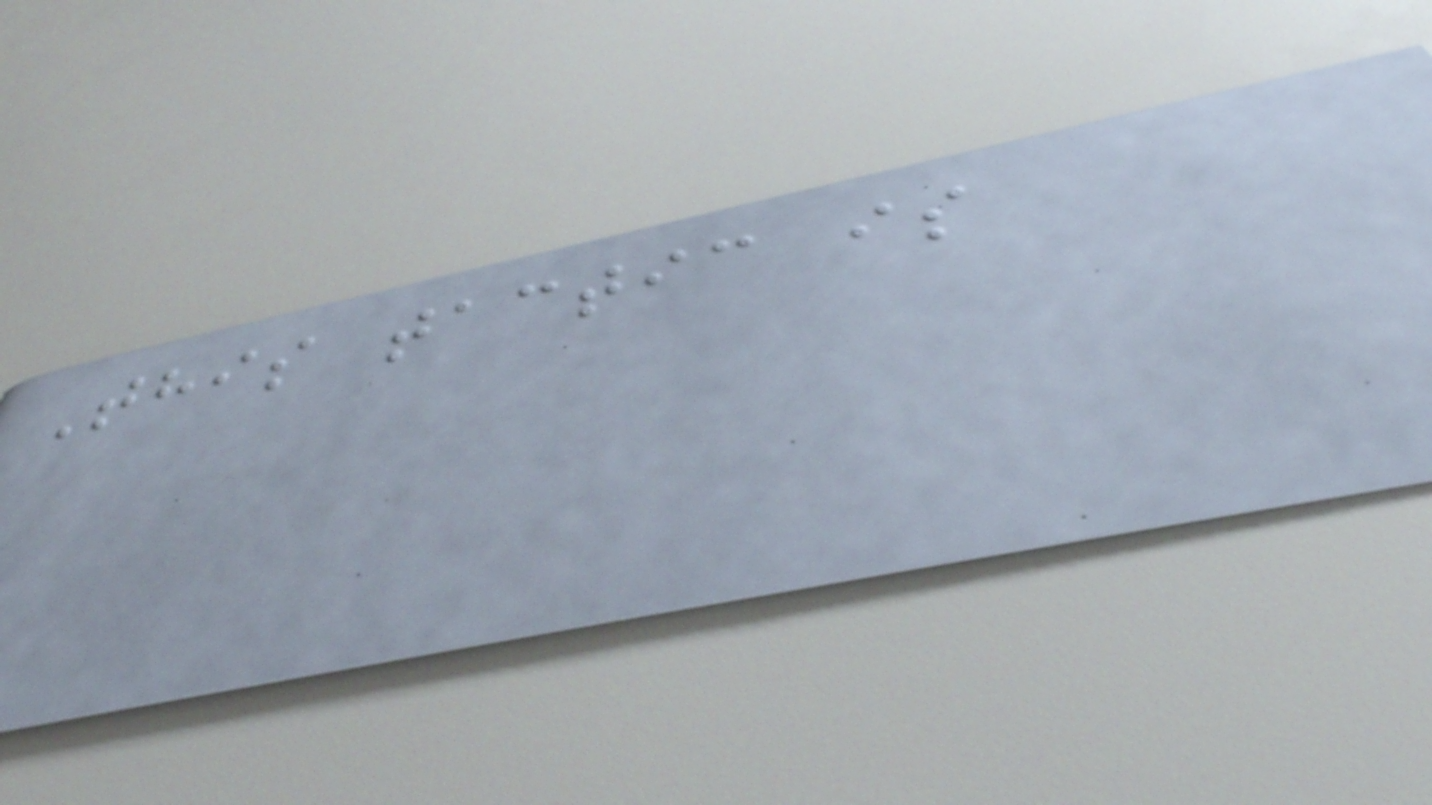This tactic is
